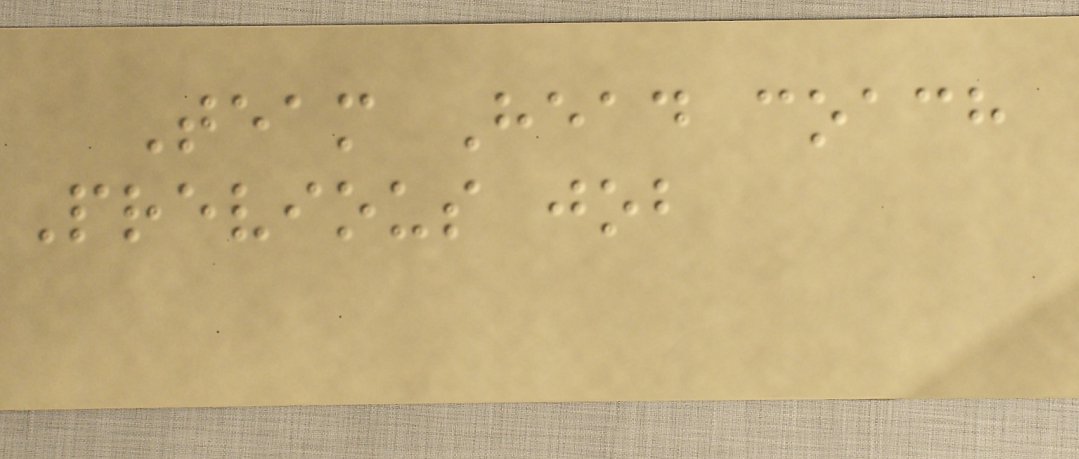Team Head coach
Previous job
